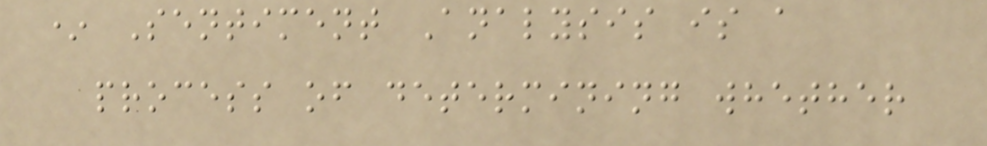* Sentiment Analysis is a
process of determining whether
